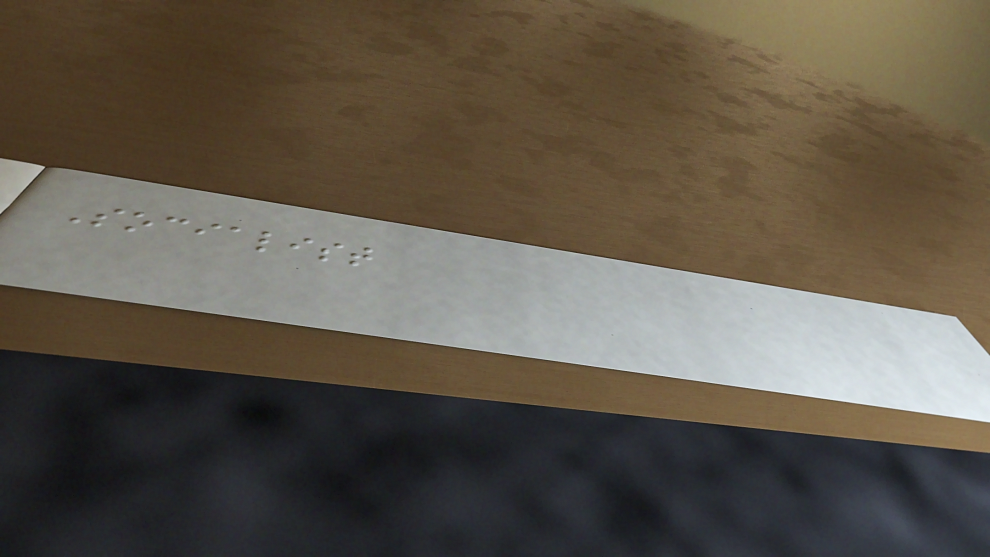Socialist
